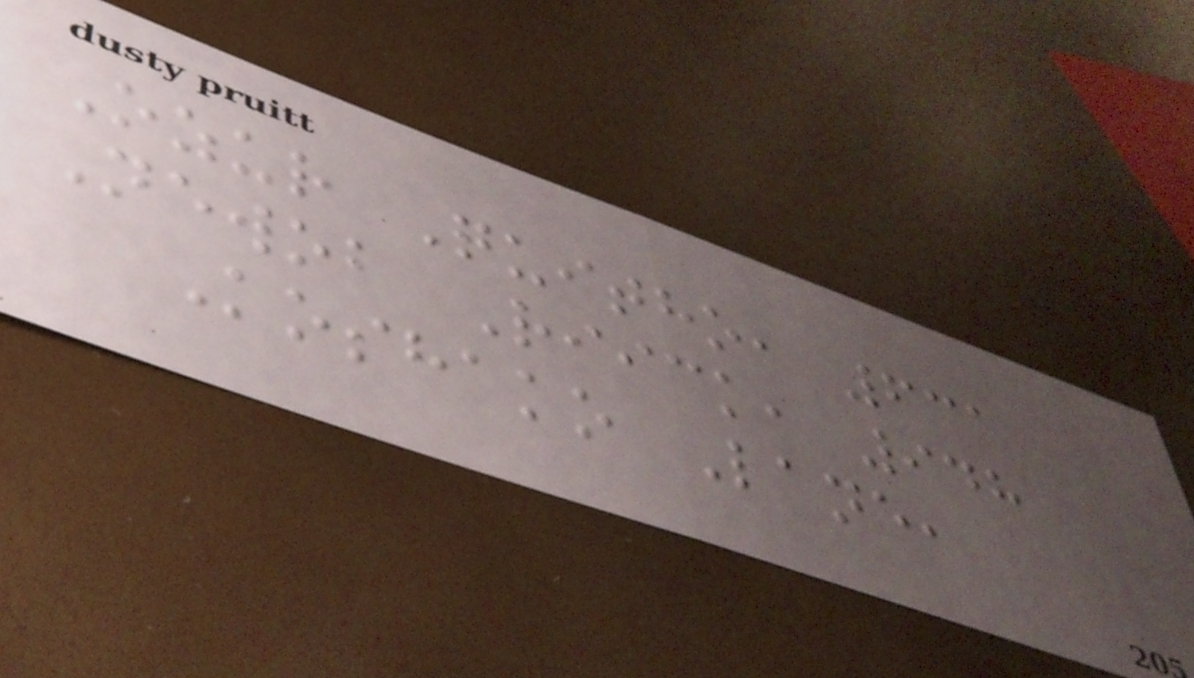Ozur Quitho, 631
Newob Riick, 948
Koshako Lane,
